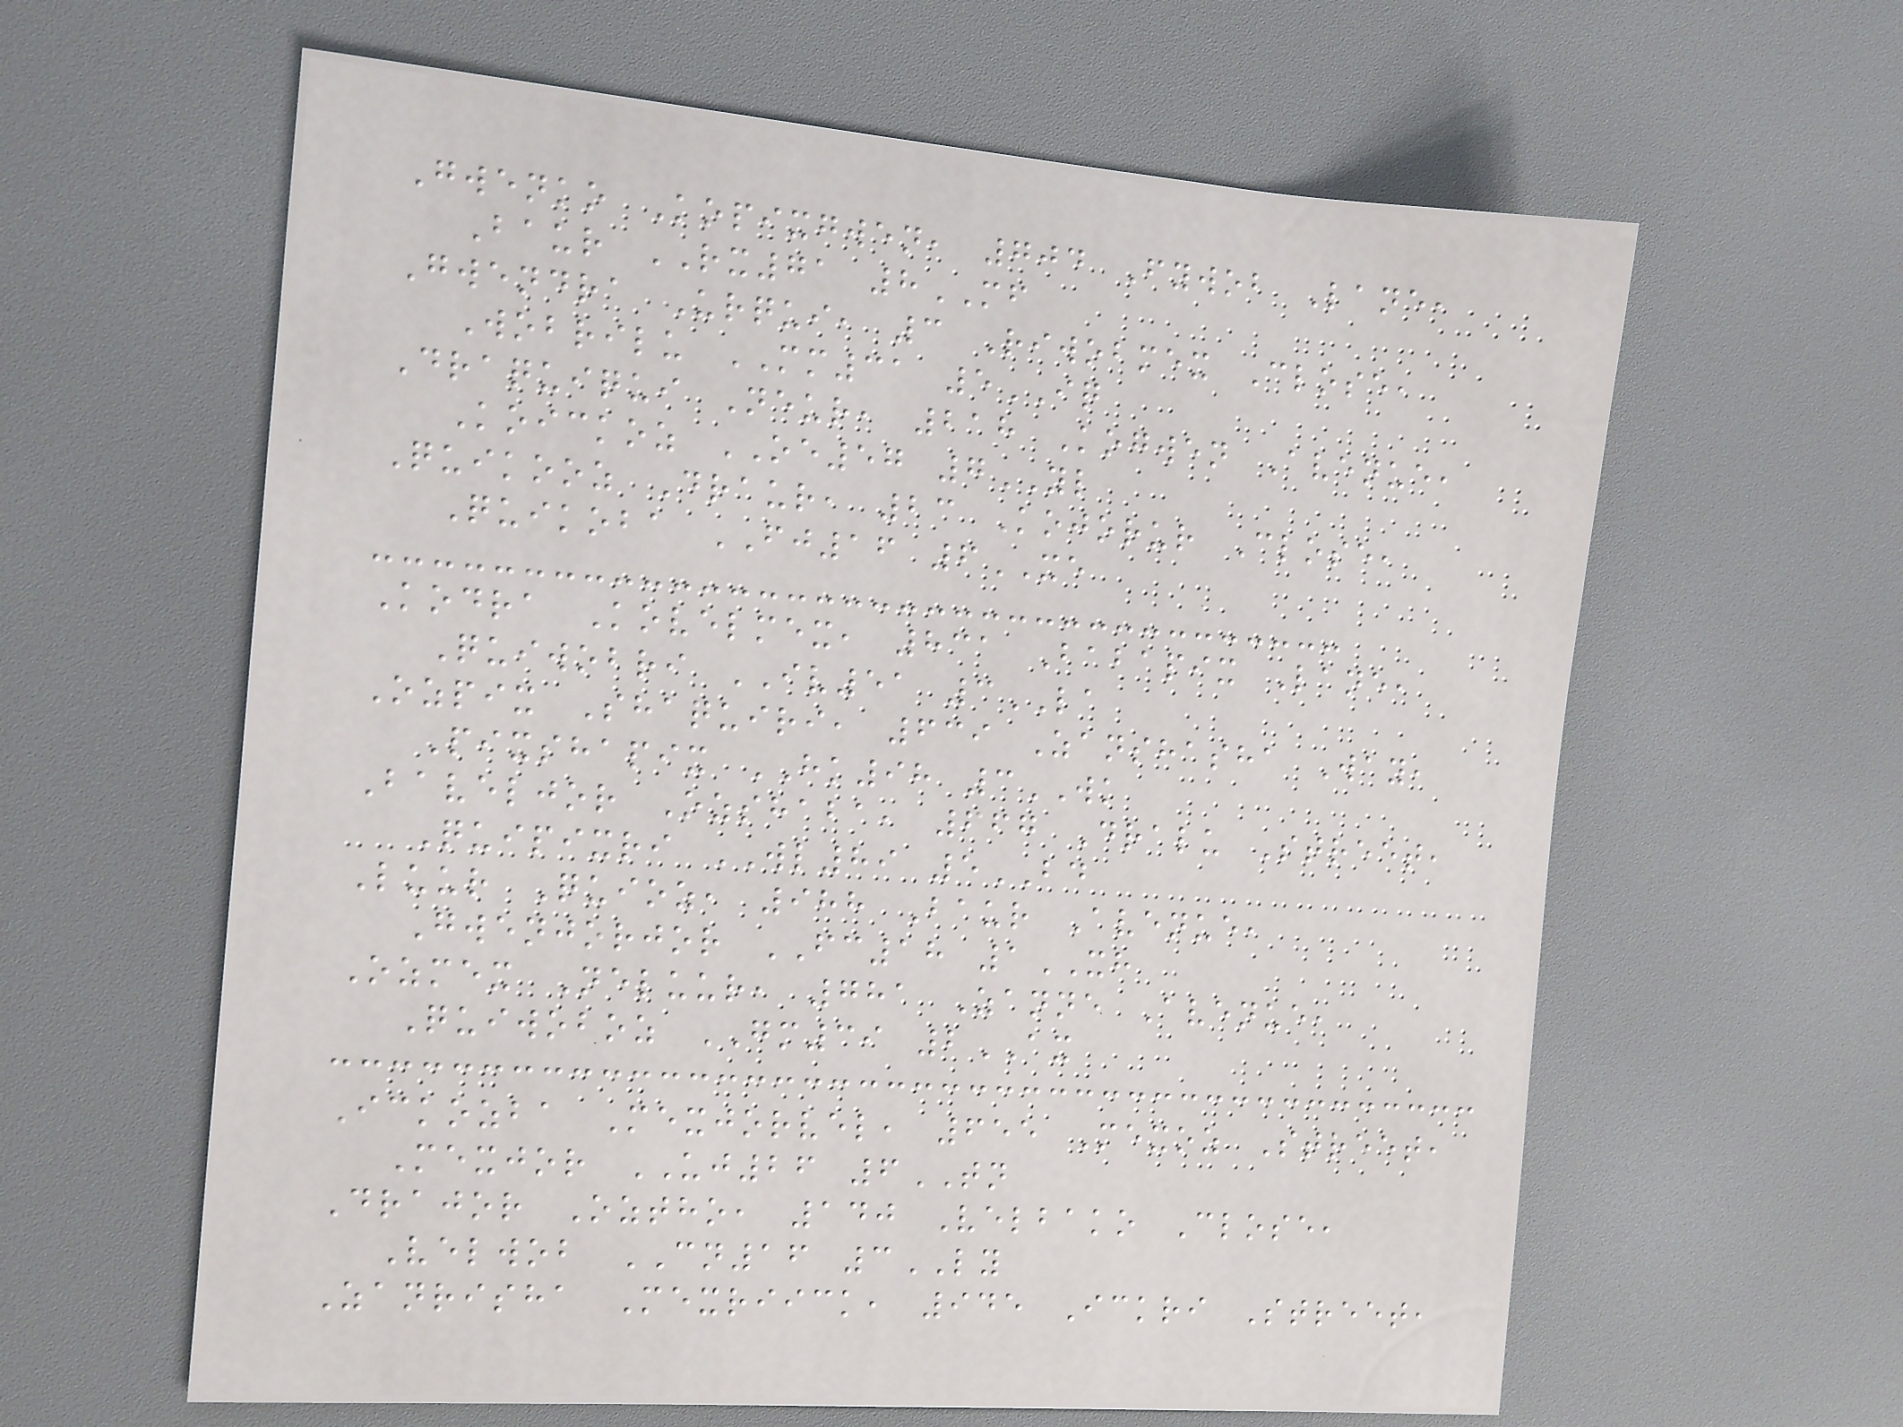Gwenko Kopixgwen, 704 Fywob Lane,
Baur RX71 8MF
Gwendra Urqui, 3 Riwobmex Close,
Wobrilu MM31 5IQ
Draquiqui Neur, 218 Kogwen Avenue,
Koickoz OE57 7YL
Quikooz Draur, 23 Kojorur Close,
Quikoba FJ16 6XE
Kodra Kovelmex, 831 Babapix Lane,
Quiwobri IV51 3LA
Ozpix Shaquiri, 639 Zanshasha Way,
Pixshapix HK98 3WK
Baveljor Ozshaba, 667 Dralu Street,
Quipixri WL89 5BD
Luur Quioz, 988 Baur Avenue,
Gwenjorjor FC18 1XH
Ozmex Neluur, 781 Zanne Avenue,
Quiwoboz GM39 2AX
Ickozba Mexjorvel, 655 Mexoz Street,
Mexjor UJ26 6TN
Drajor Oztho, 140 Velbako Close,
Velwob CN16 3LY
Zanrisha Mexriick, 945 Ickri Street,
